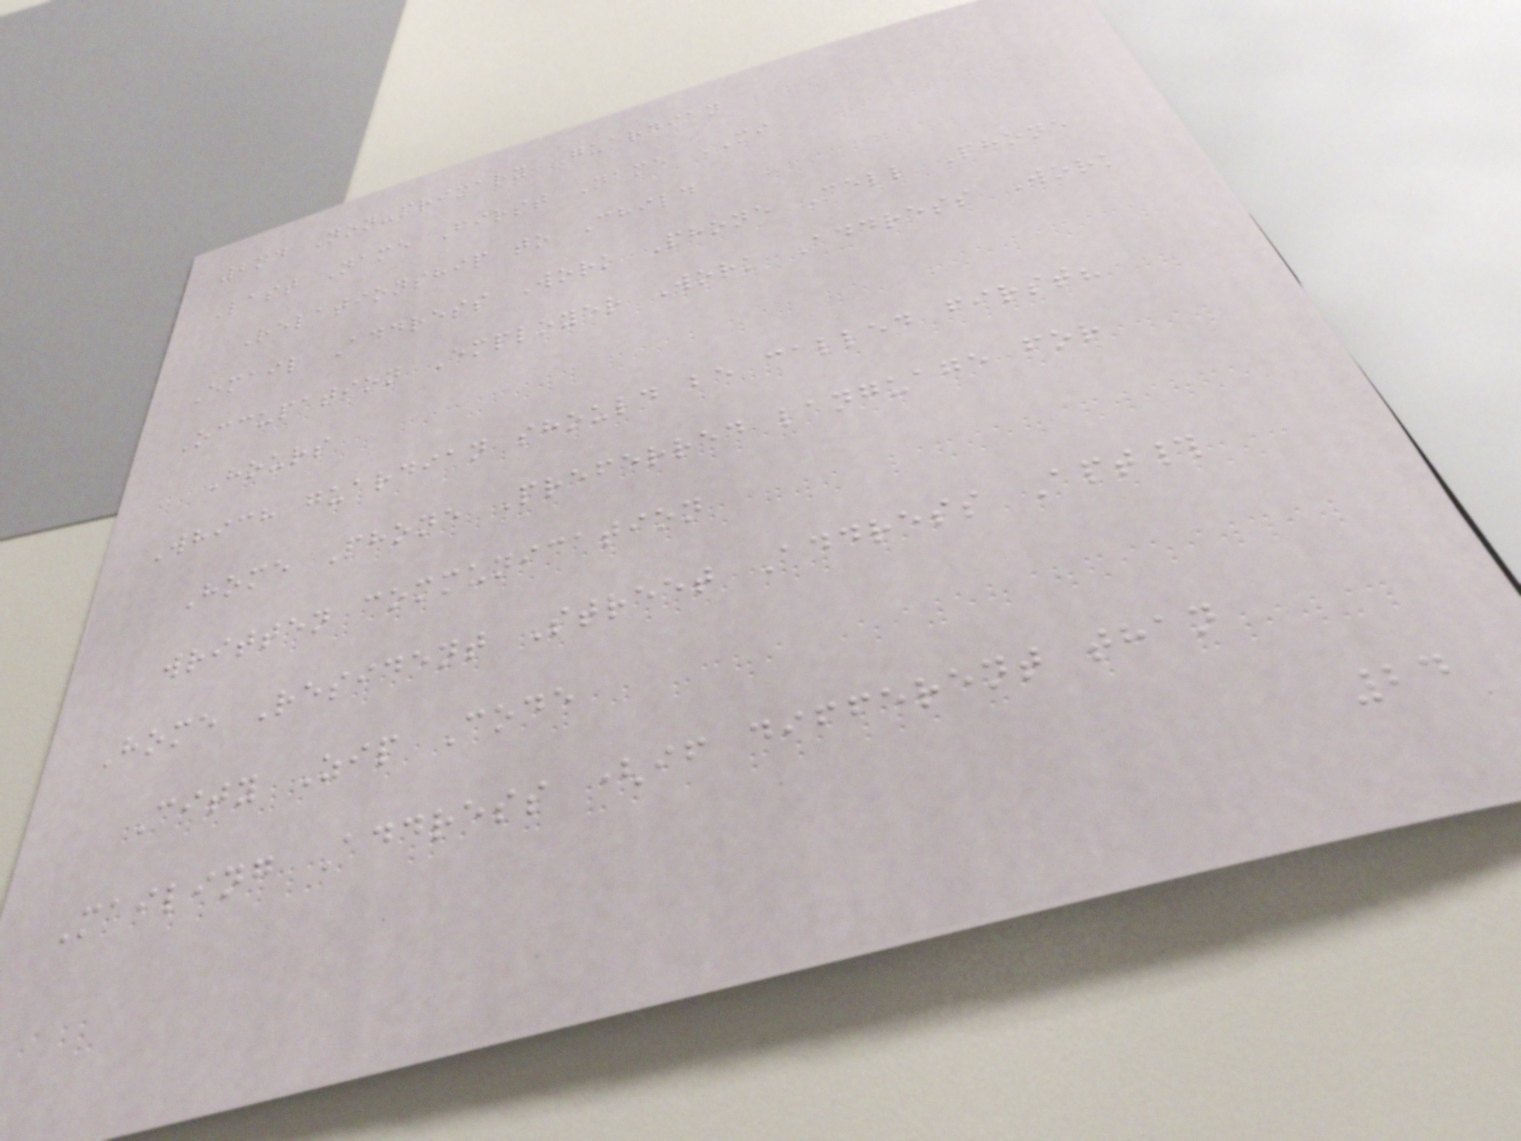2nd Non-primary Guardian
Last Name First Name MI
Relationship to Child
Email Address Work Phone Cell Phone
Occupation Employer Work Address Work
Hours
Which guardian should be called first?
Home Phone Preferred language for
written communication
Home Resident Street Address Apt#
City Zip Code
Mailing Address (if different than
24
